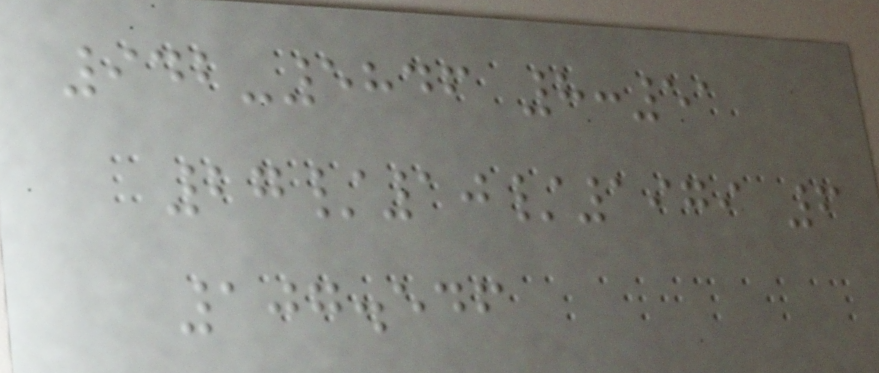942-5846 8:51
27/10/1979 6
107.546
